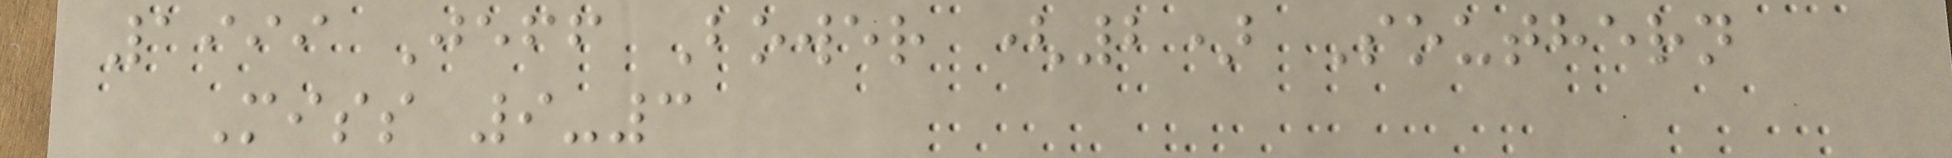1999 Jeff Bower (2) Southern
Miss 9-3
